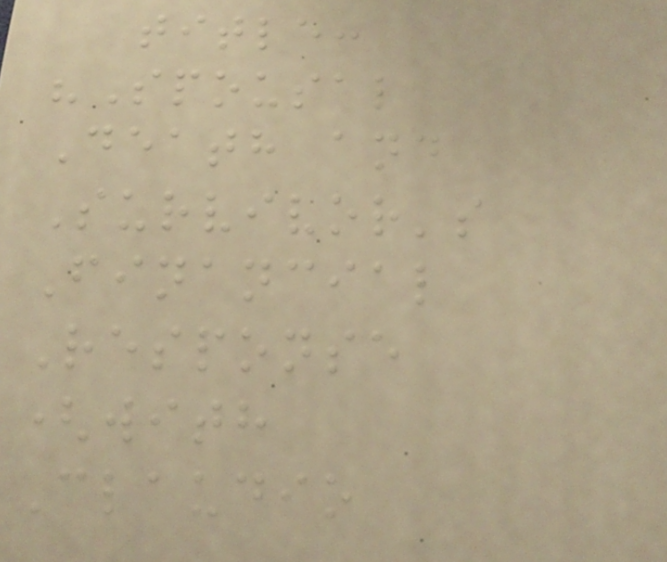title:
"Spousal
Death and
Survivor's
Financial
Response
(with
Claudio
